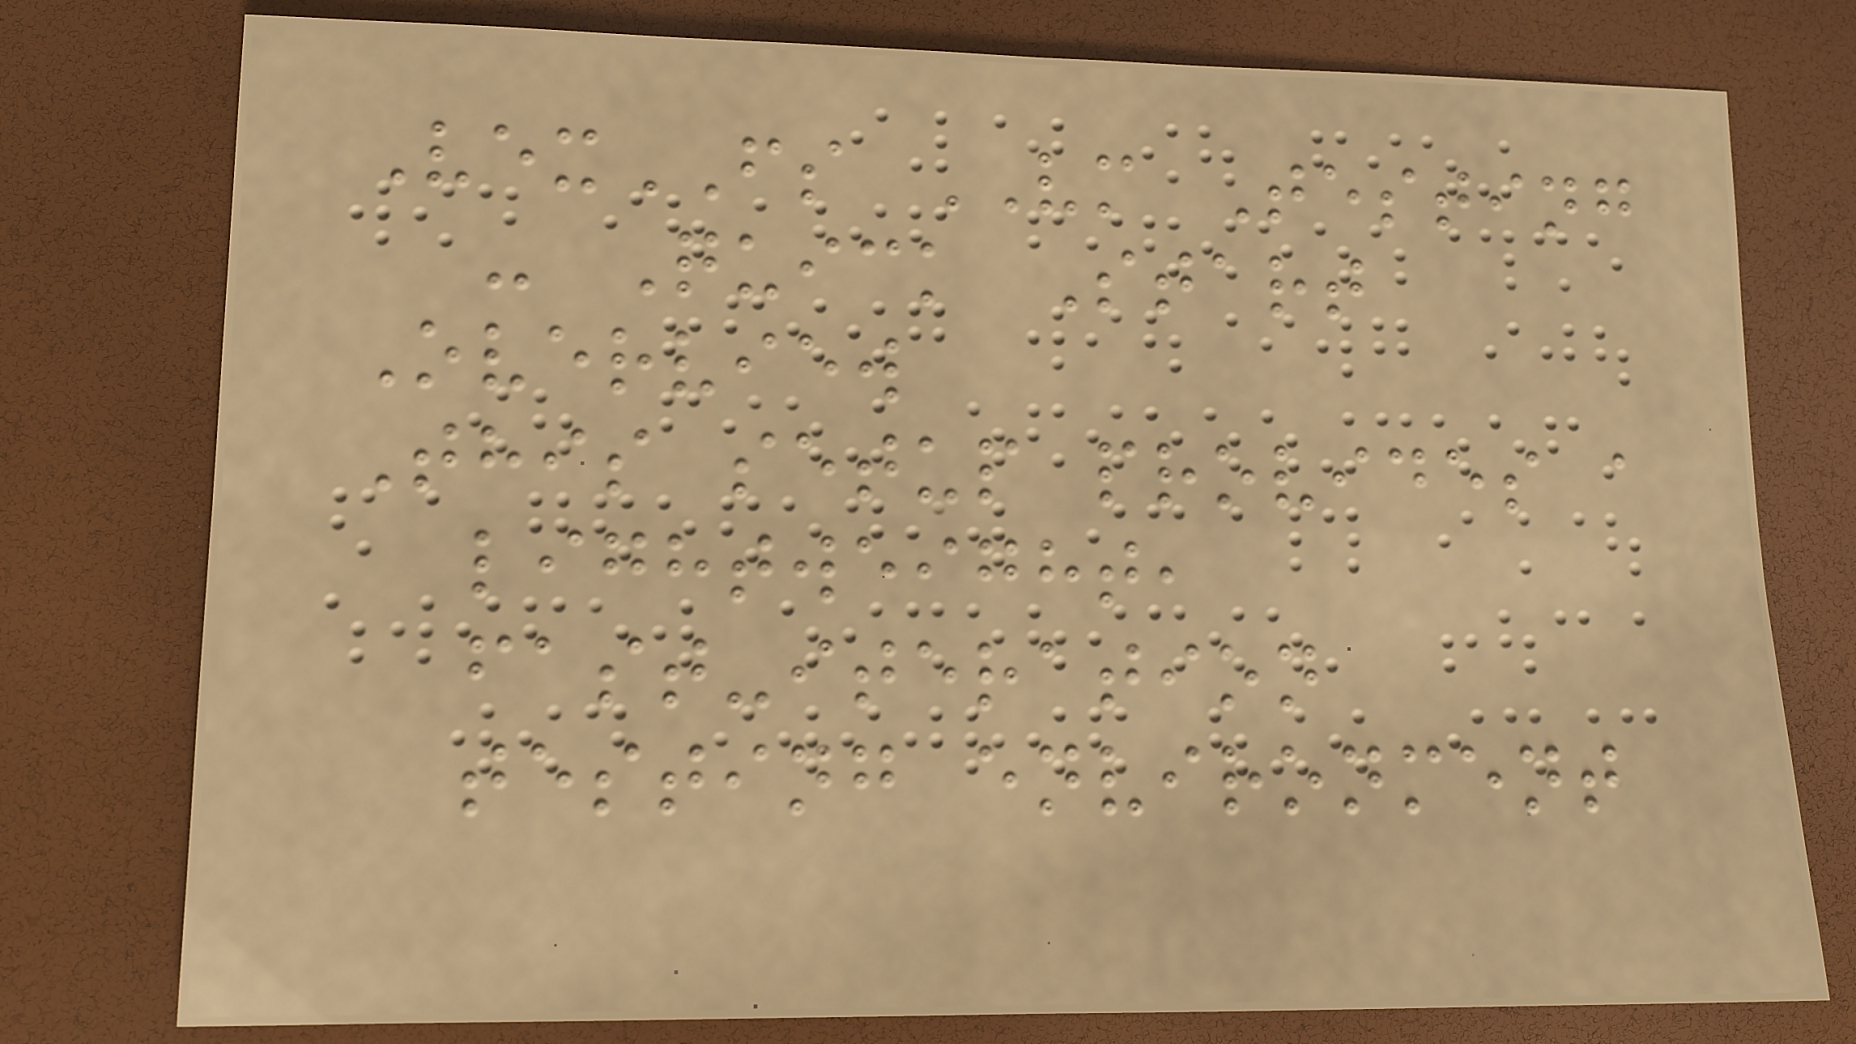VexFS VM Testing
- Quick Start
Overview
This setup provides a
lightweight,
fast-iteration
testing environment
